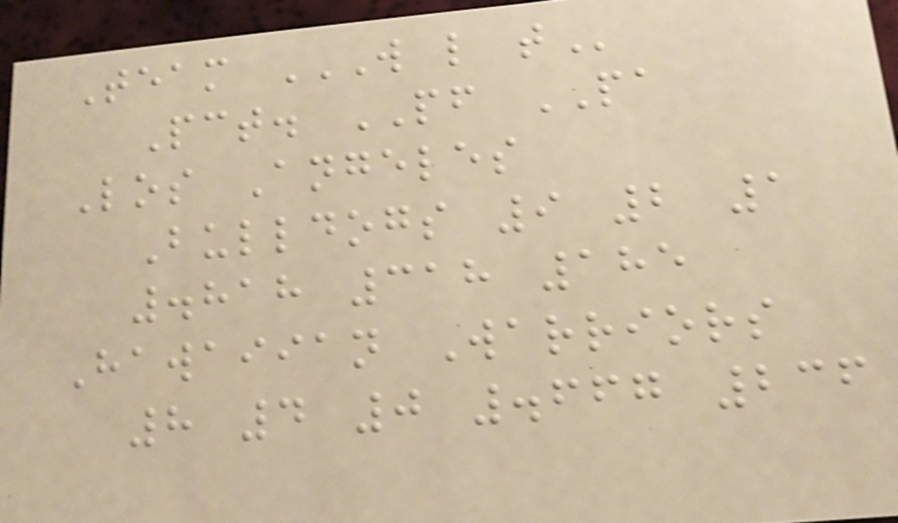Team W L T
Pct. PF PA
Los Angeles
Bulldogs 9 2 1
.818 318 185
Hawaiian Warriors
8 4 0 .667 236
